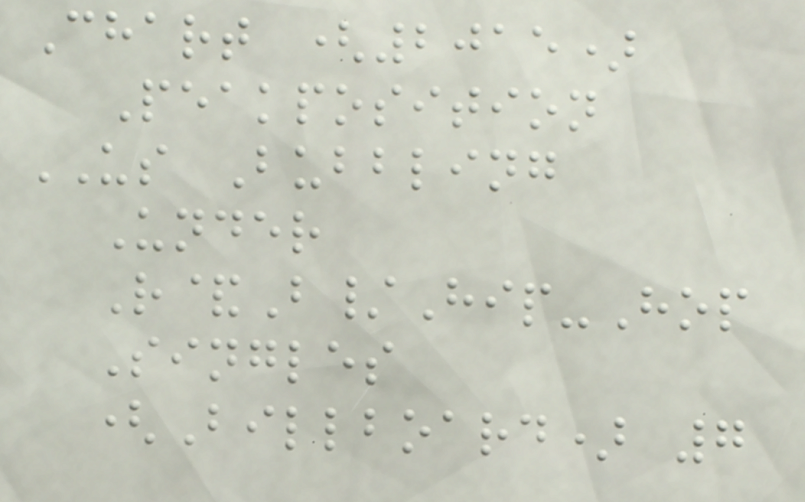Chart (2015)
Peakposition
US Bubbling
Under
R&B/Hip-Hop
Singles
(Billboard) 7
